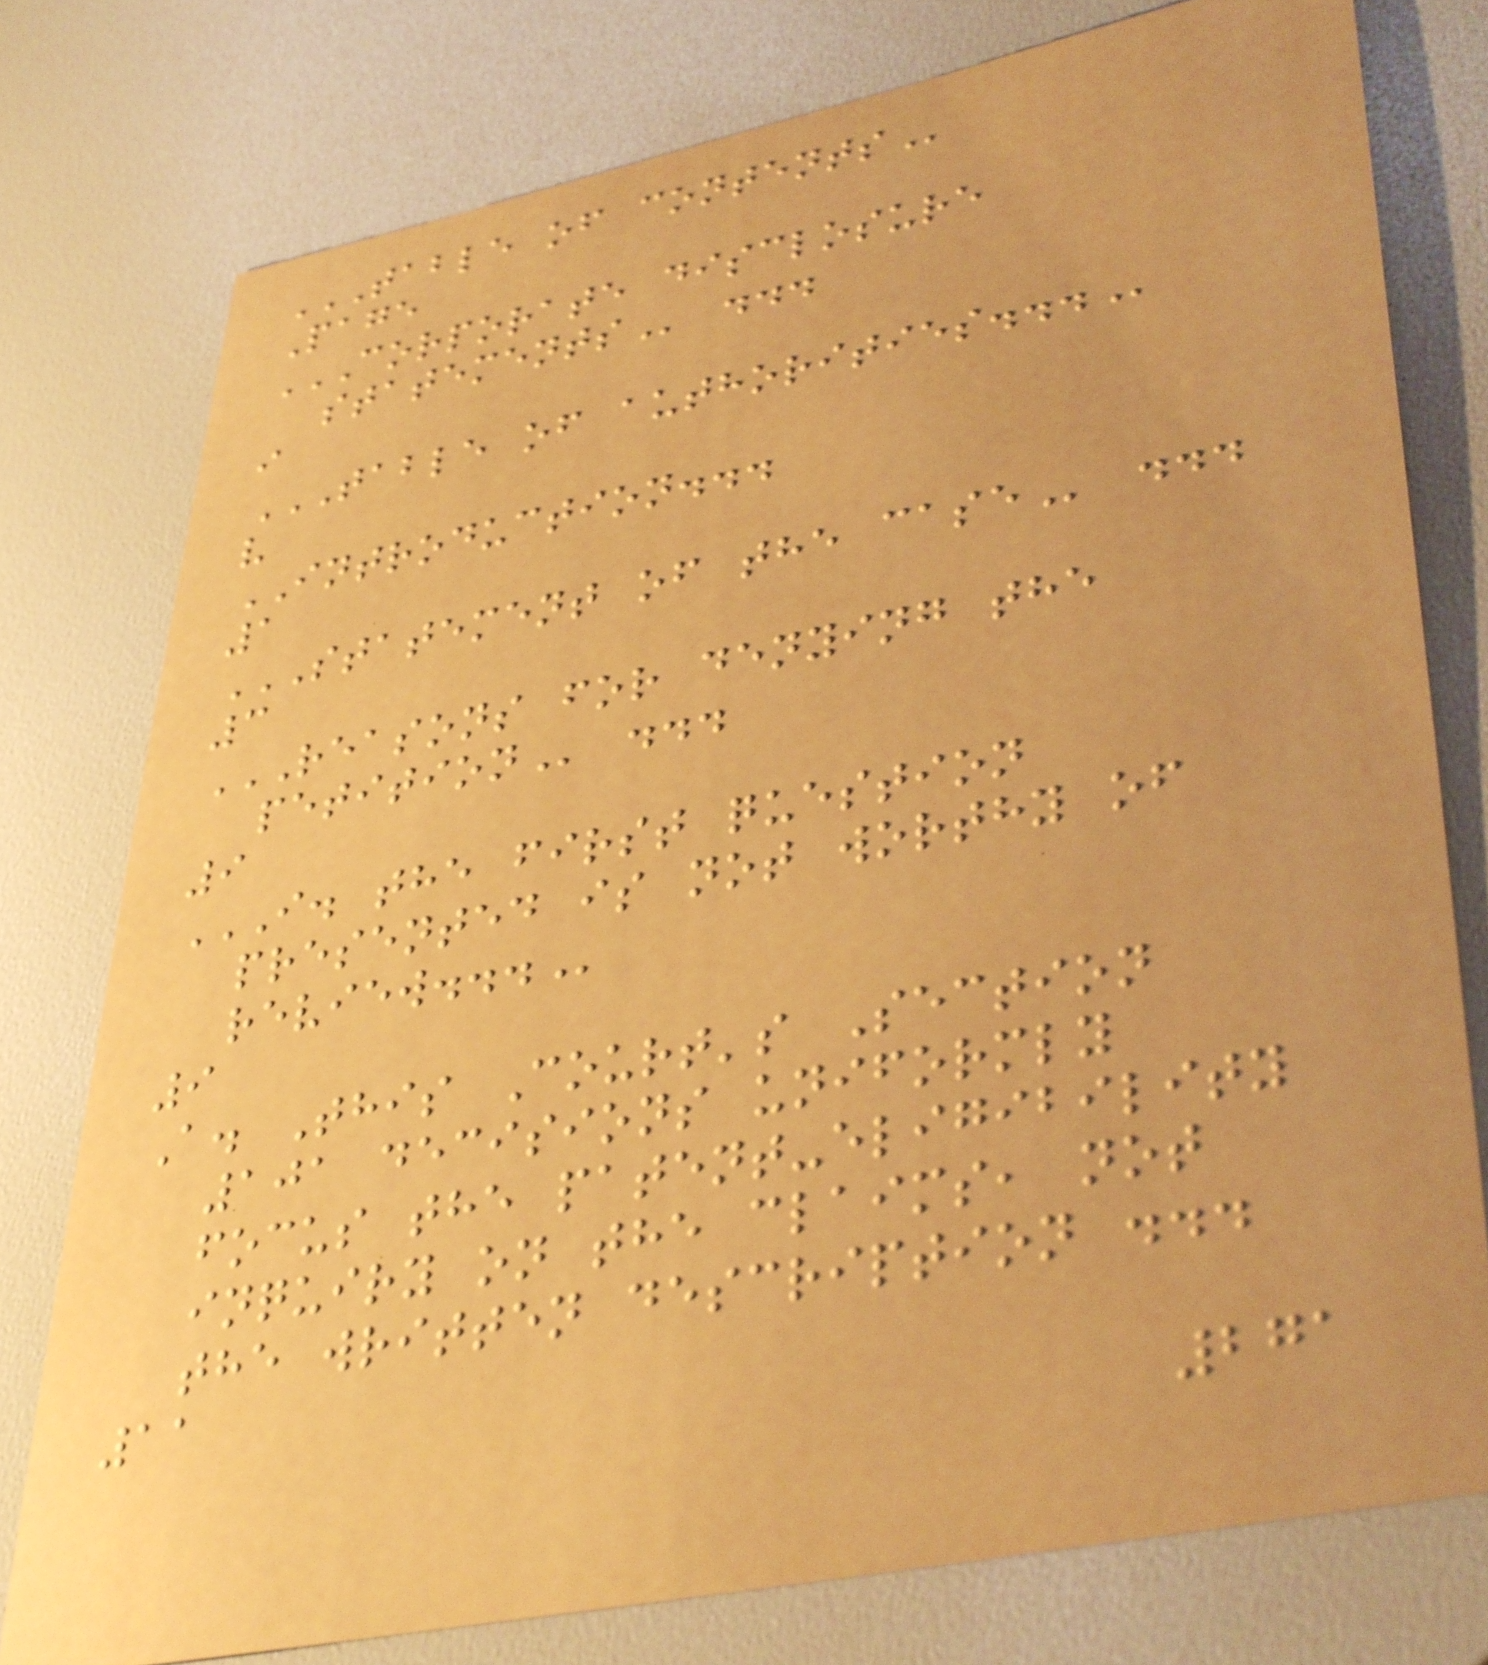TABLE OF CONTENTS
Page
CORPORATE DISCLOSURE
STATEMENTS ...
i
TABLE OF AUTHORITIES...
v
INTRODUCTION...
1
STATEMENT OF THE CASE ...
3
REASONS FOR DENYING THE
PETITION ...
9
I. THE FIRST QUESTION
PRESENTED IS NOT WORTHY OF
REVIEW...
9
A. This Court's Section
101 decisions uniformly
focus the patent-eligibility
inquiry on the claims, not
the written description ...
11
271
